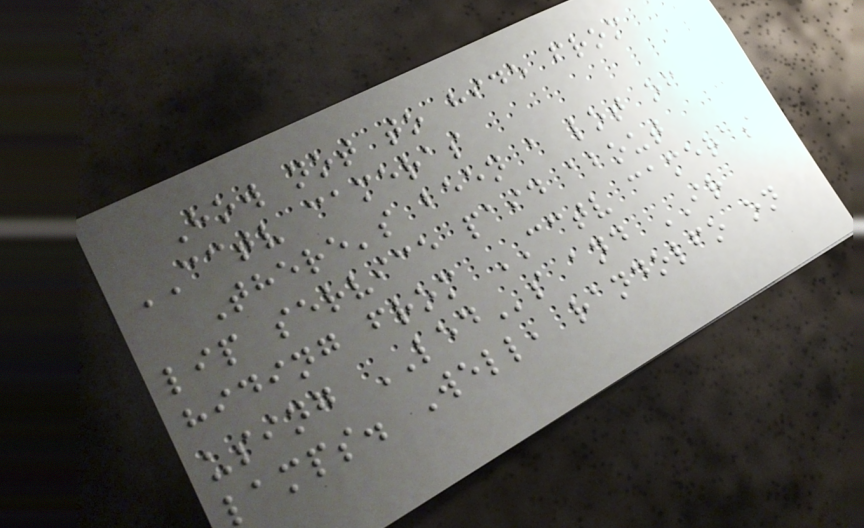How not to hide from
CCTV cameras
There's been a lot of
lip service paid about
hiding from CCTV cameras
using LEDs and IR
lamps. Well, randolfo on
